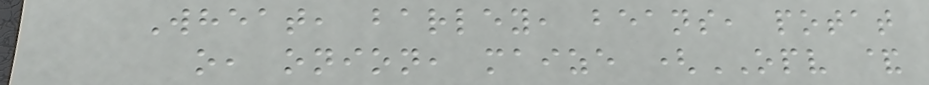Wheat, barley, beans, potat
o, onion, maize (OPV &
